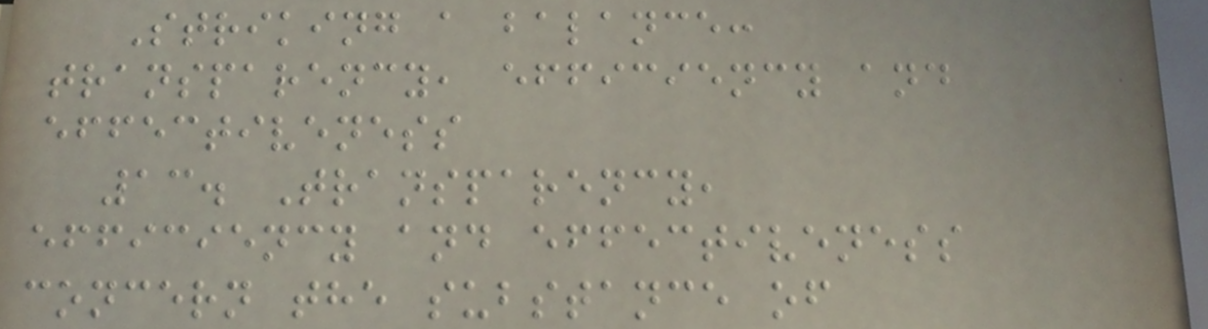Striking a balance:
transparency, efficiency and
effectiveness
13. Transparency,
efficiency and effectiveness
concern the substance of
